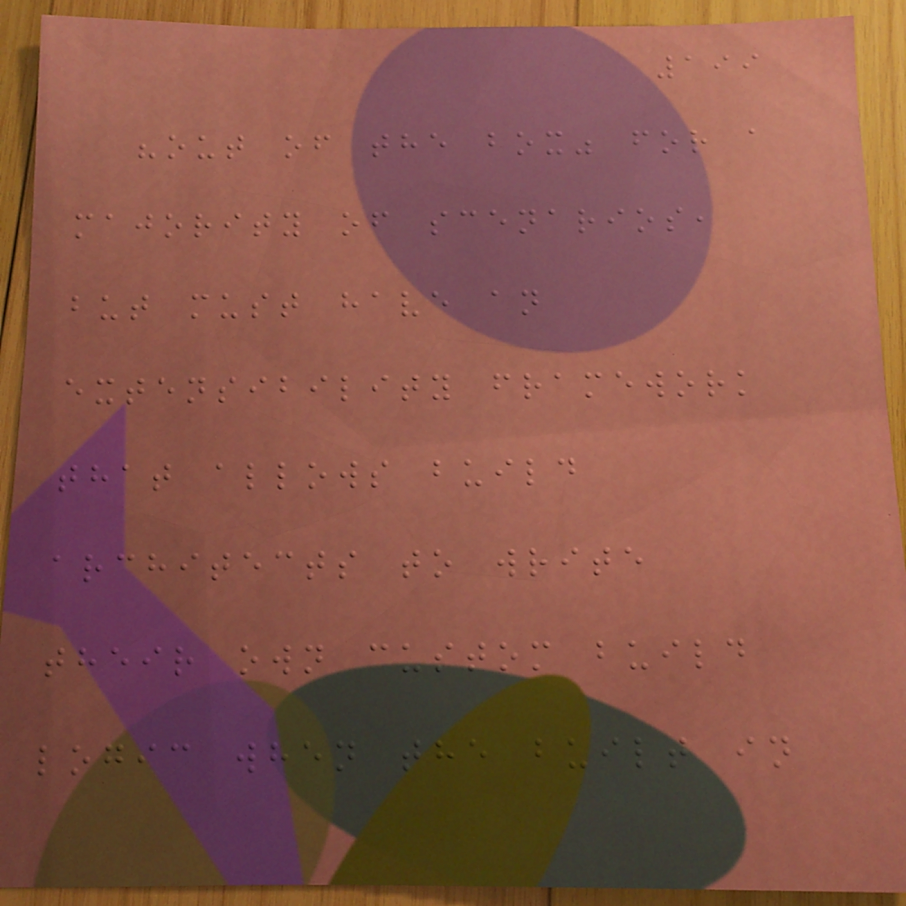199
"out of the box" for a
majority of scenarios,
but must have an
extensibility framework
that allows build
architects to write
their own custom build
logic when the built in
